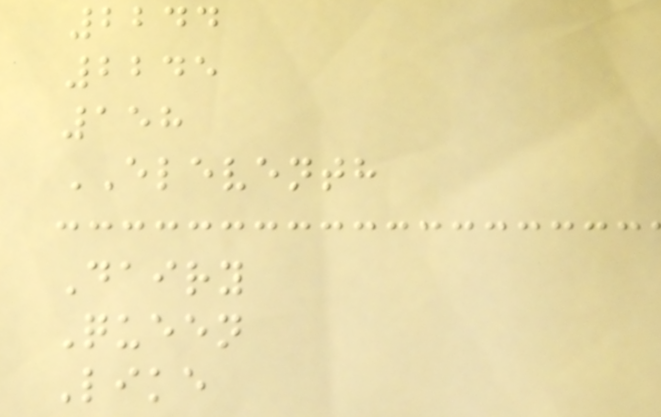2244
2245
158
ELEVENTH
Dairy
Queen
Like
